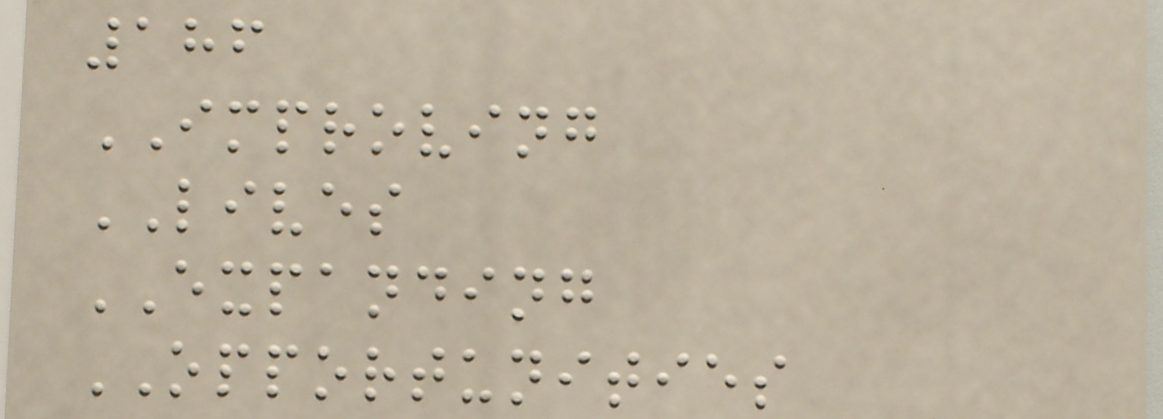186
IMPROVING
LIVES
EXPANDING
OPPORTUNITIES
